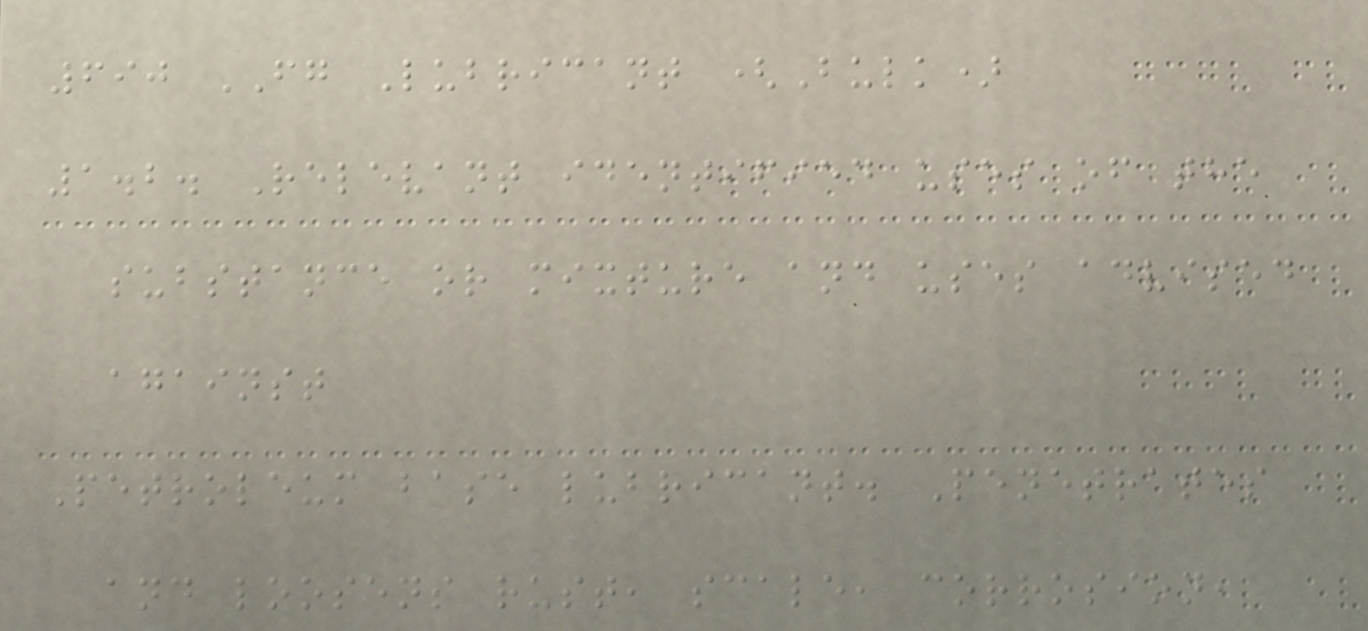690 FG Lubricant (Bulk)
1.2. Relevant identified uses of the
substance or mixture and uses advised
against
Petroleum base lubricant. Penetrates
and loosens rust, scale, corrosion,
